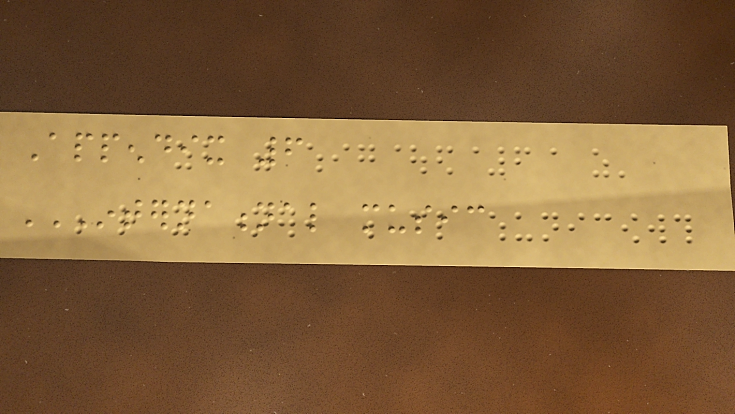Appendix 6
INTERNATIONAL MUSIC
